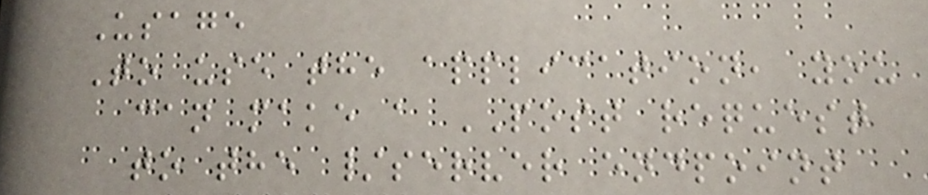Usage
To use the application, you
can make a POST request
to the /server endpoint
